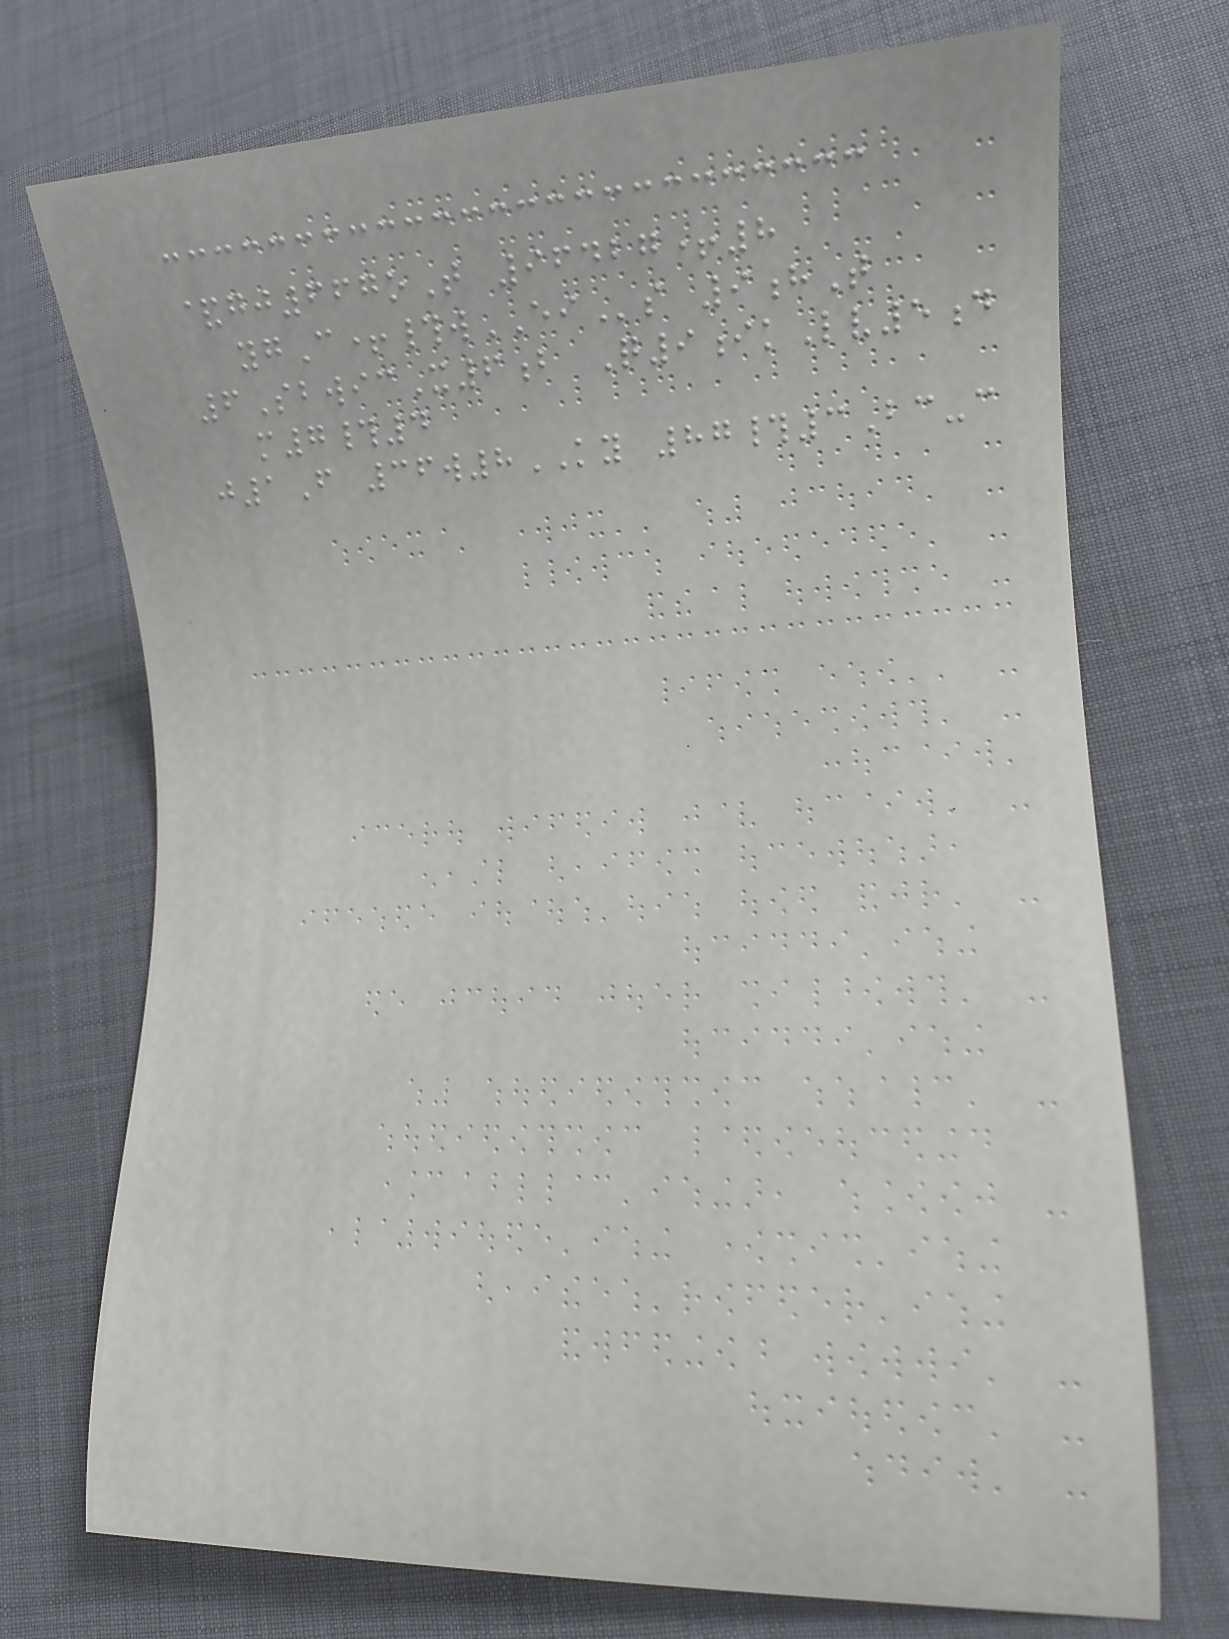&gj667oT 96427+8
ygC+#wEIs 9hT
6SbwicX6b Q9ikLv5d
m7#4
j1F 36w8KY 87#3Bc-c
